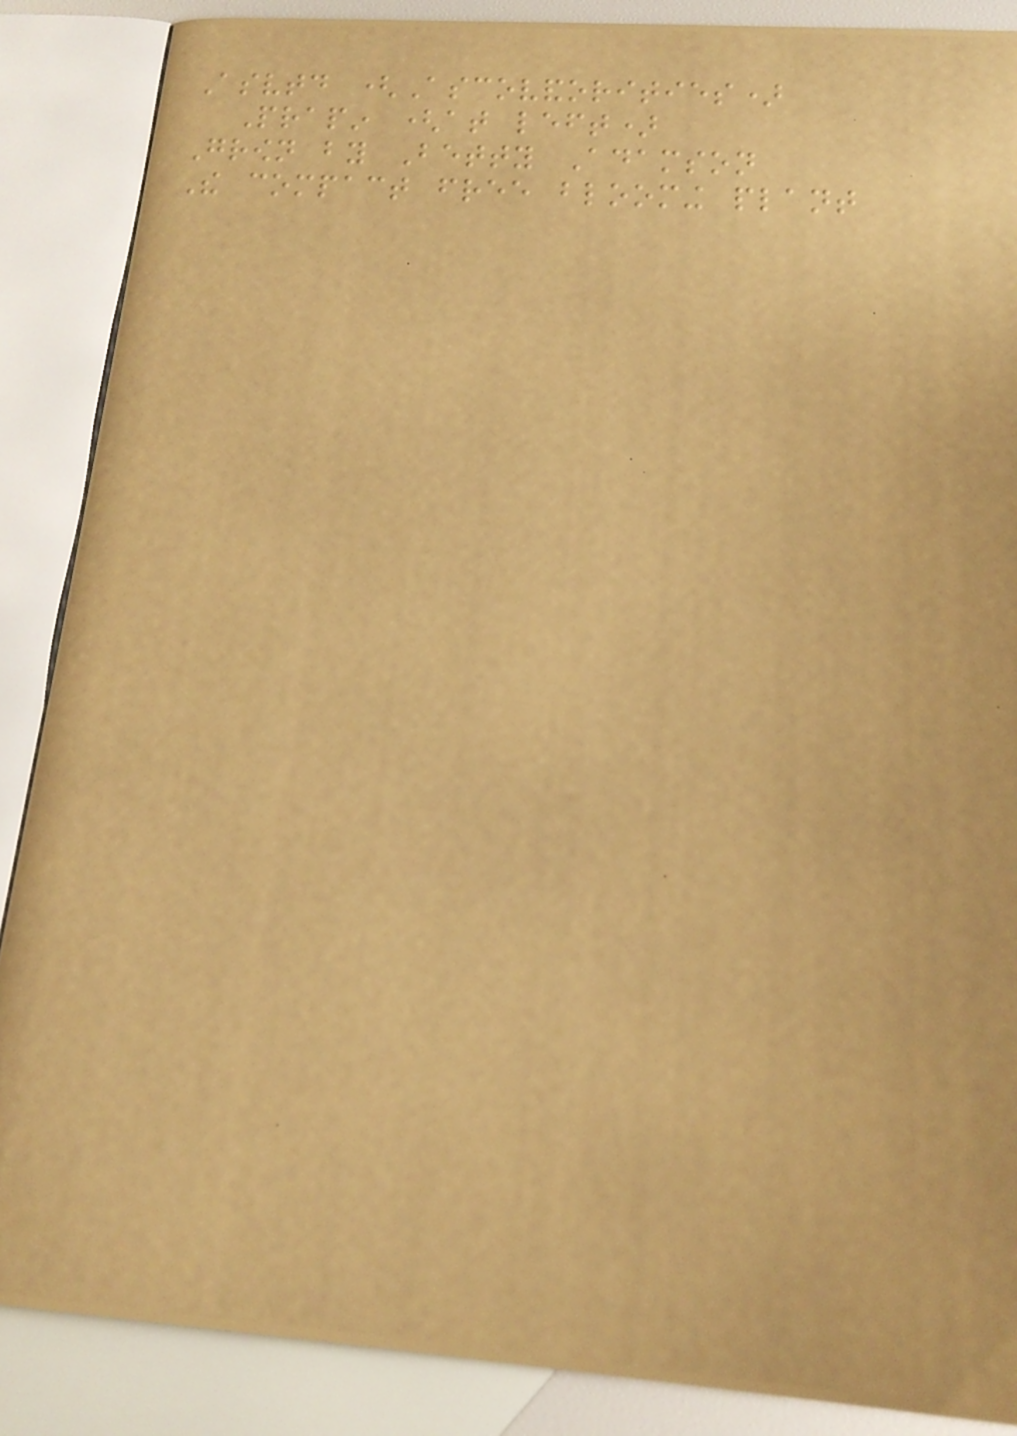Asvtd (Ascovandorities)
Prapin (at left)
Grown by Betty Adamson
The compact free blooming plant
